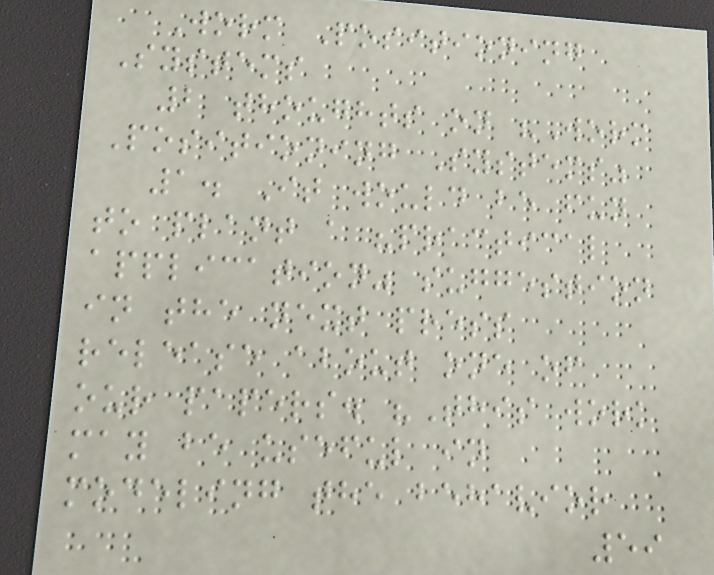Worm Positioning
Systems
2 thoughts on "Worm
Positioning Systems"
1. It would be fun
to plant a "practical
application" suggestion
in the next press
release about one of
our papers. "This work
may be useful in
modeling the behavior
59
